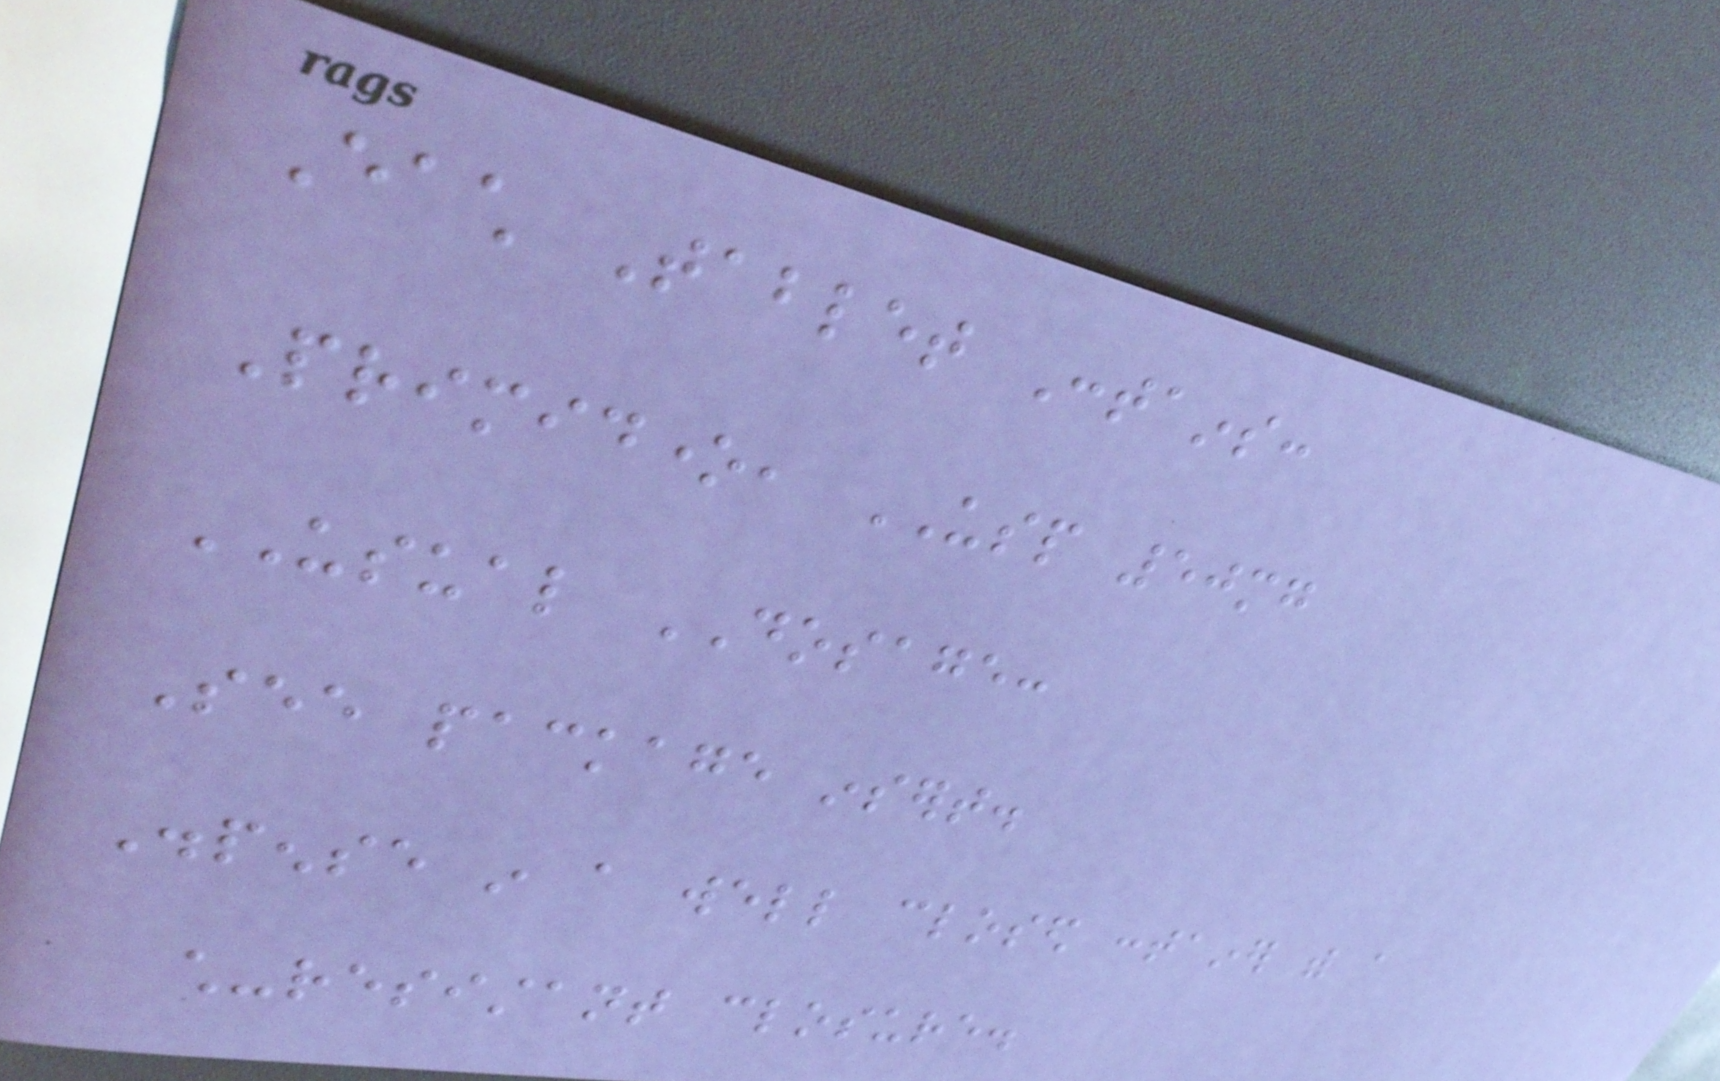Each Tablet Contains:
Primidone, USP 50mg
USUAL DOSAGE:
See package insert.
Dispense in a well closed container with a
child-resistant closure.
